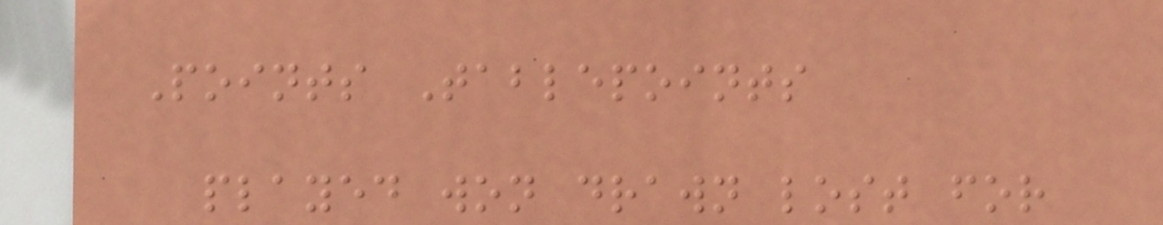Points Tablepoints
played won drawn lost for
